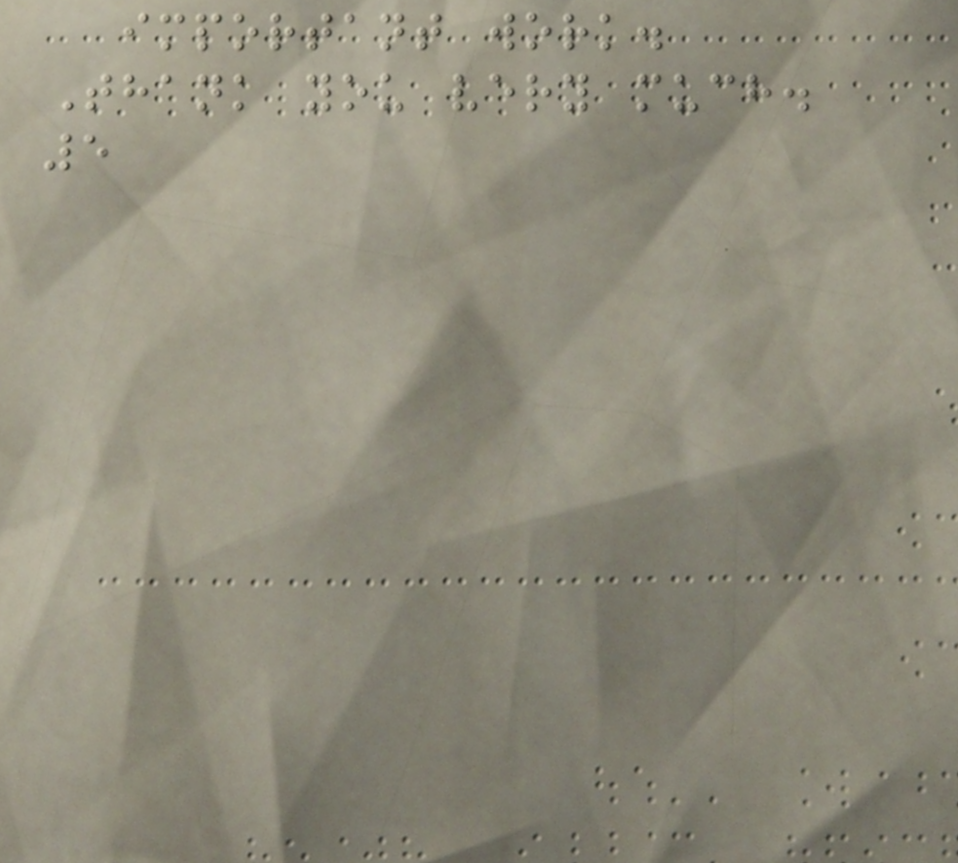important work.
Thank you very much.
5
